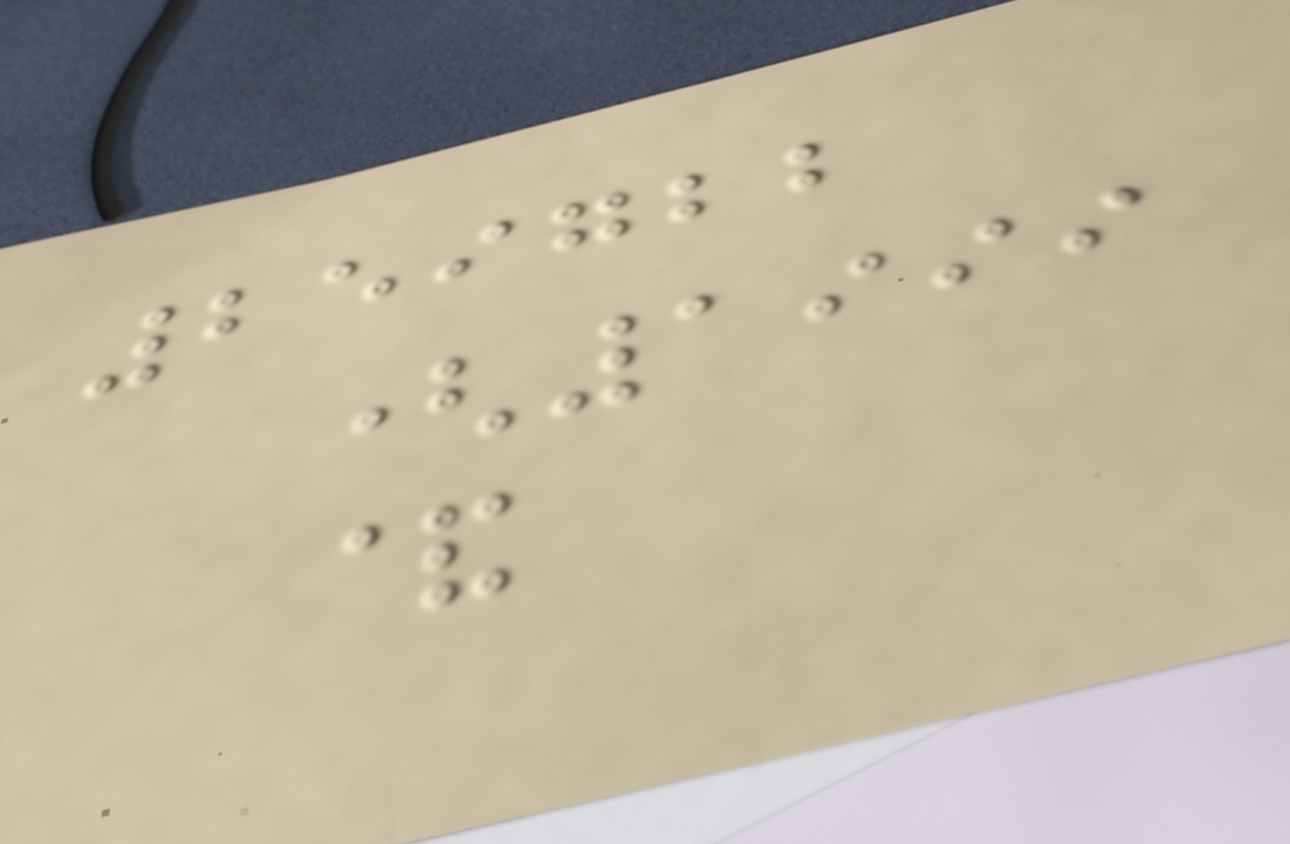259722
(1999
&
